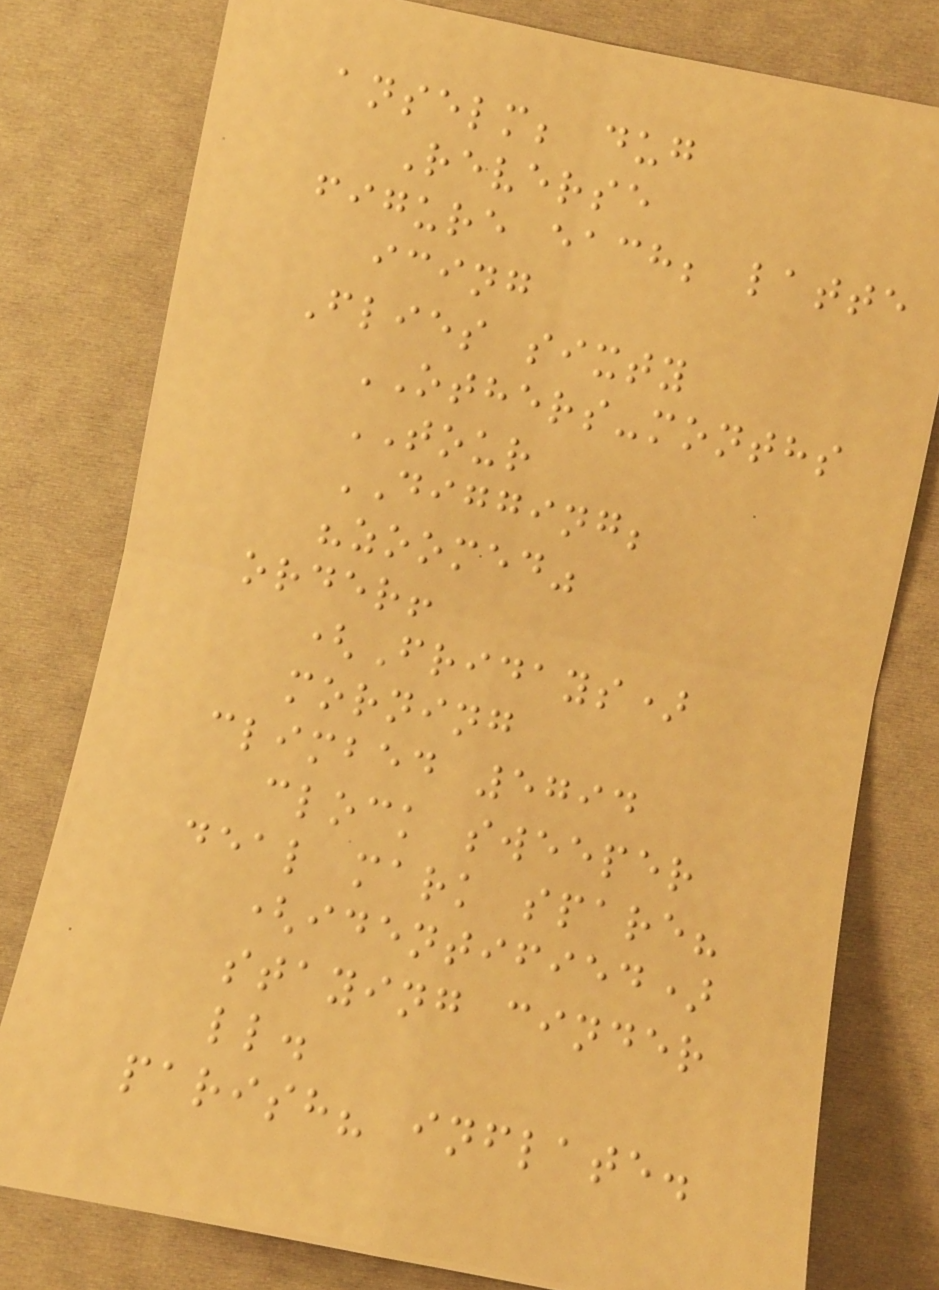anselm; dug
Reverse
figure each; latte
icing
Flies sixty
OTHERS-months
TOUR
DIGGING;
"zoomed"
order!
(Fridays)
morning
climbed 5794
clock sweeper
deal mark spare?
(identified)
staying cinder
ll.
parish? inflate.
